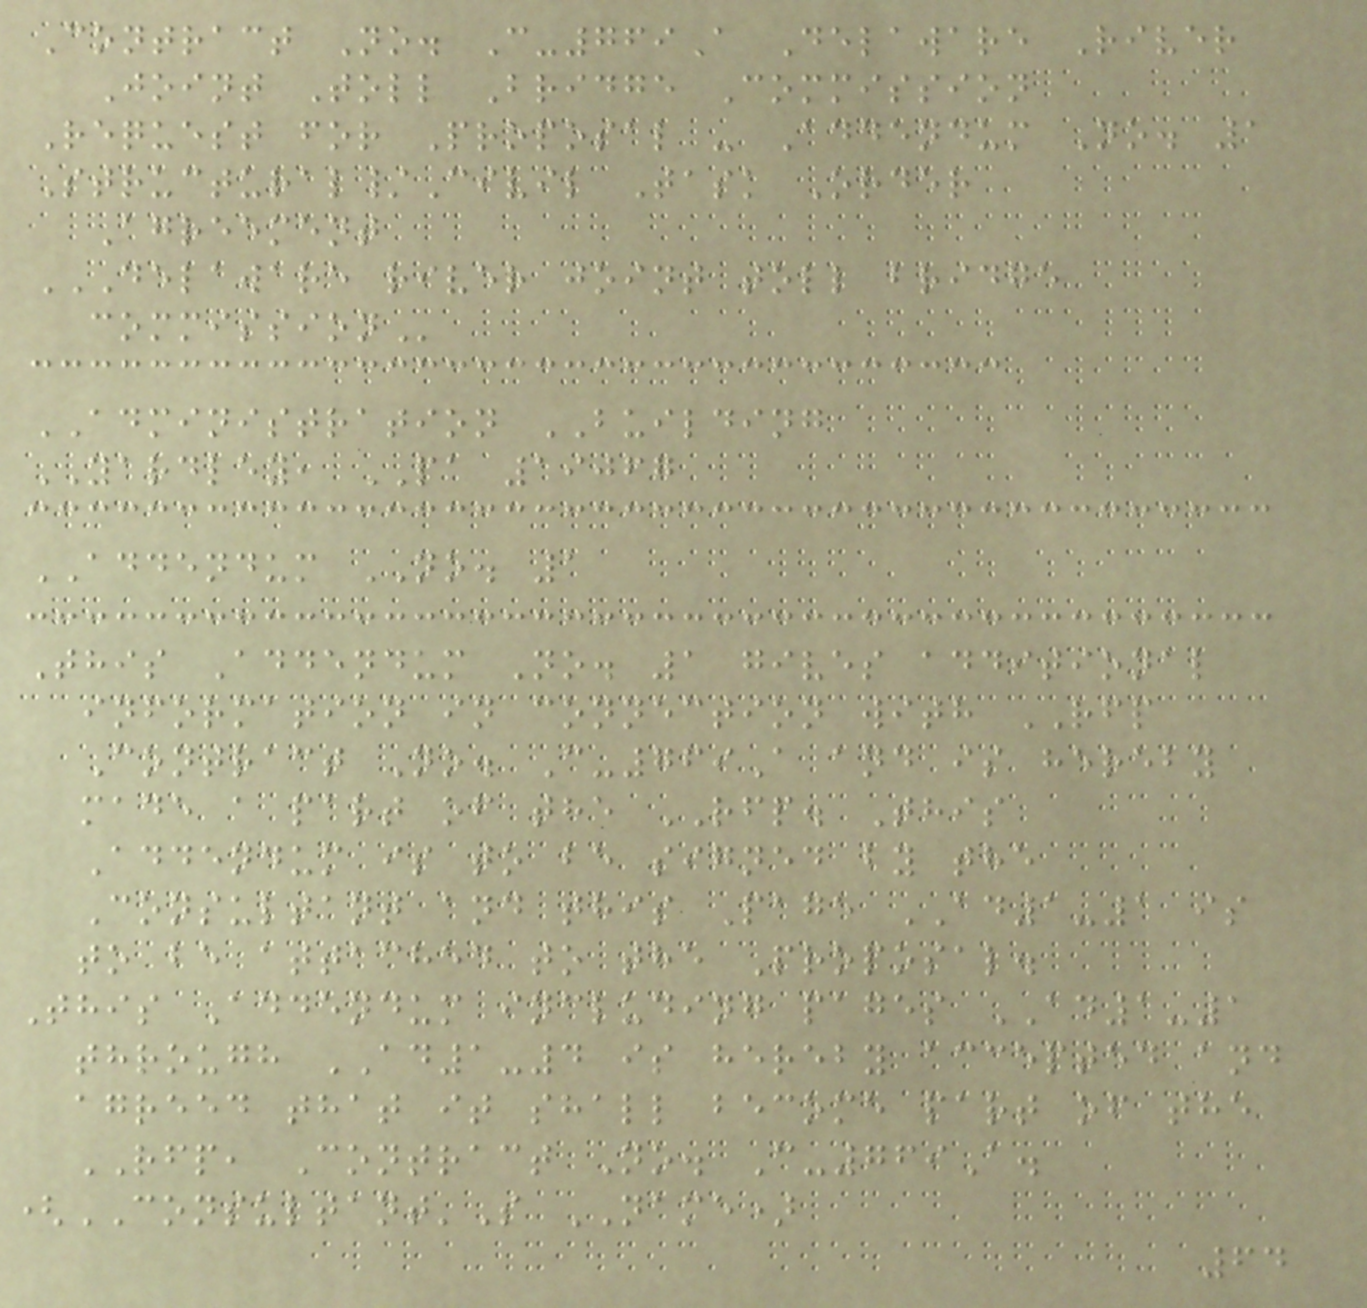Contract No. C-769A Delaware River
Joint Toll Bridge Commission
Request for Proposal - Addendum No. 1
Structural/Civil Task Order
Agreement
DELAWARE RIVER JOINT TOLL BRIDGE
COMMISSION
ADMINISTRATION BUILDING
YARDLEY, PA 19067
ADDENDUM NO. 1
This Addendum No. 1 gives additional
information in connection with RFP
Contract No. C-769A and is hereby
made a part of the RFP. This
Addendum is to be signed by the
Consultant and this Page AD1-1 is
to be attached to the Proposal.
This Addendum including pages AD1-1
through AD1-4 is hereby accepted and
agreed that it shall become part of the
RFP, Contract No. C-769A.
(CONSULTANT'S NAME)
64
